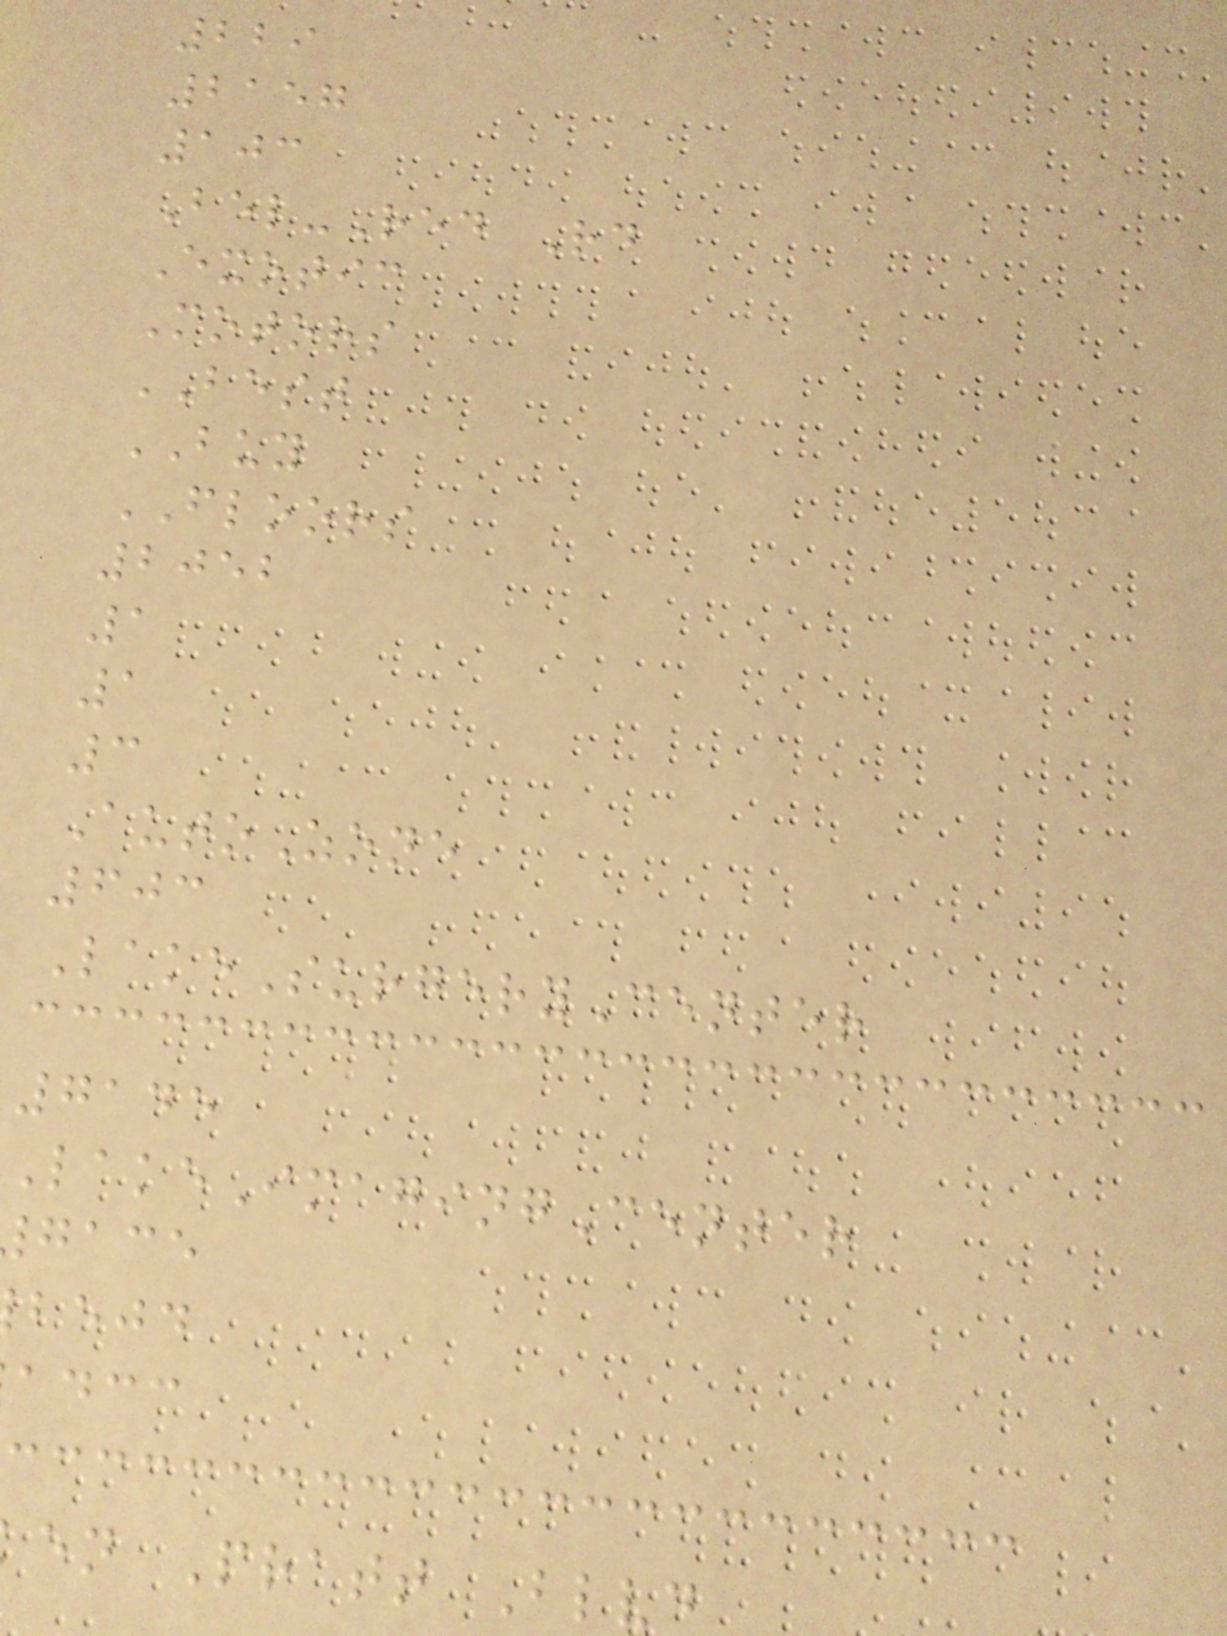229
2157
103
Bel-Red Rd
Exotic
Motors
BEST
BUY
FLOORS
2052
1
1
3
AutoZone
603
LakeSurgeryCenter
7145
LakeImagingCenter
gace
bejd
adcc
en Pratt Blvd
